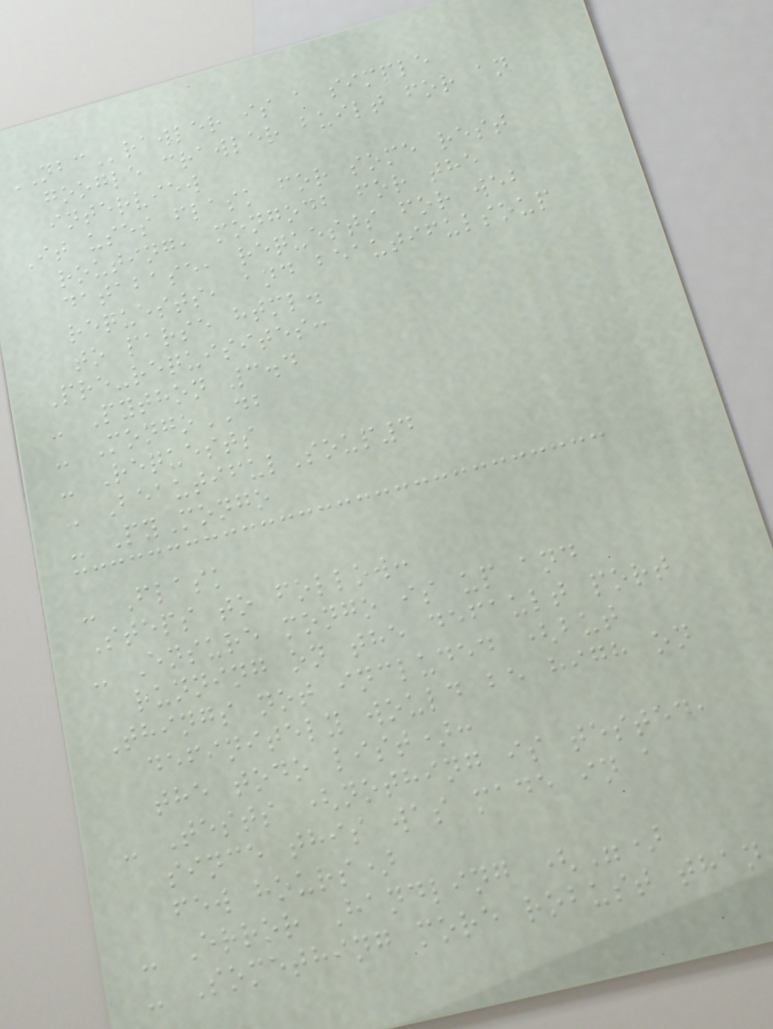NBCrawler is a simple
google crawler built for an
interview
It uses flask for some rest
routing, mongodb for the
database, requests for web
requests, and beautifulsoup
to parse html.
Pre-requisites:
- Python 3.4
- MongoDB
- Requests
- BeautifulSoup4
- PyMongo
- Flask
Steps to follow:
- Ensure mongo is up and
running on the default port
Things not included (but
definitely would be high on
the todo list):
- Tests (nothing is tested,
since this was made in a
few hours)
- Error Handling (")
- Something more robust than
